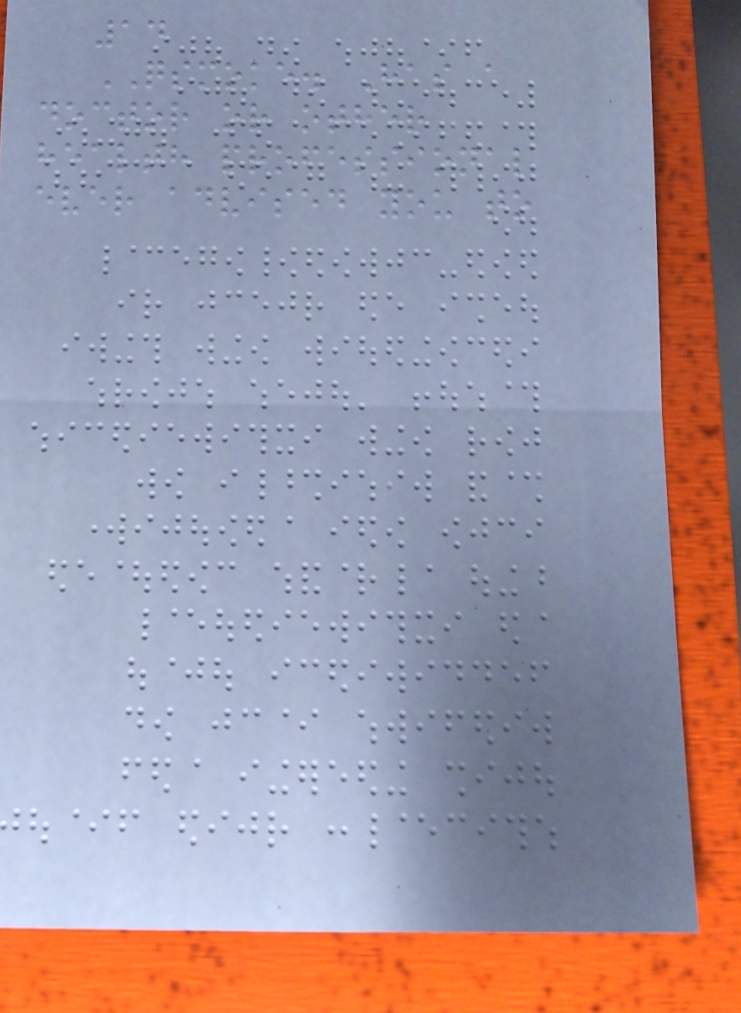14
QSMOKE. Has a
doctor or other
health professional
ever advised you to
